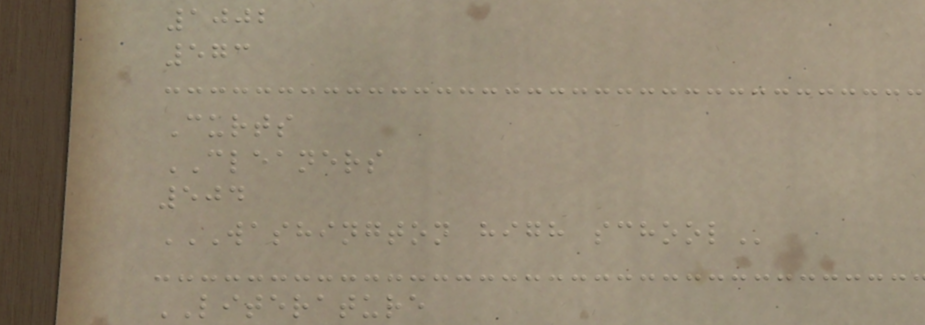1002
573
Curts
CLEANERS
504
WASHINGTON HIGH SCHOOL
LITERATURE
